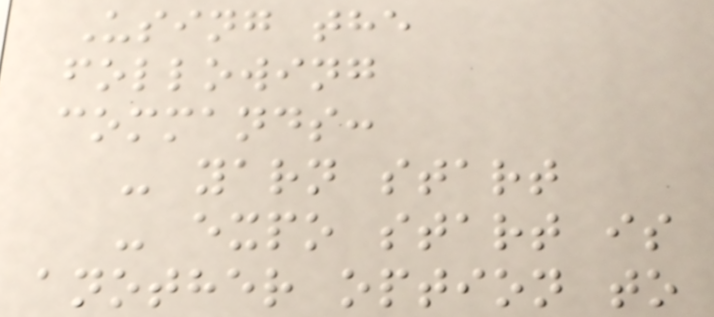Using the
following
commands:
- yarn start
- expo start is
another option to
